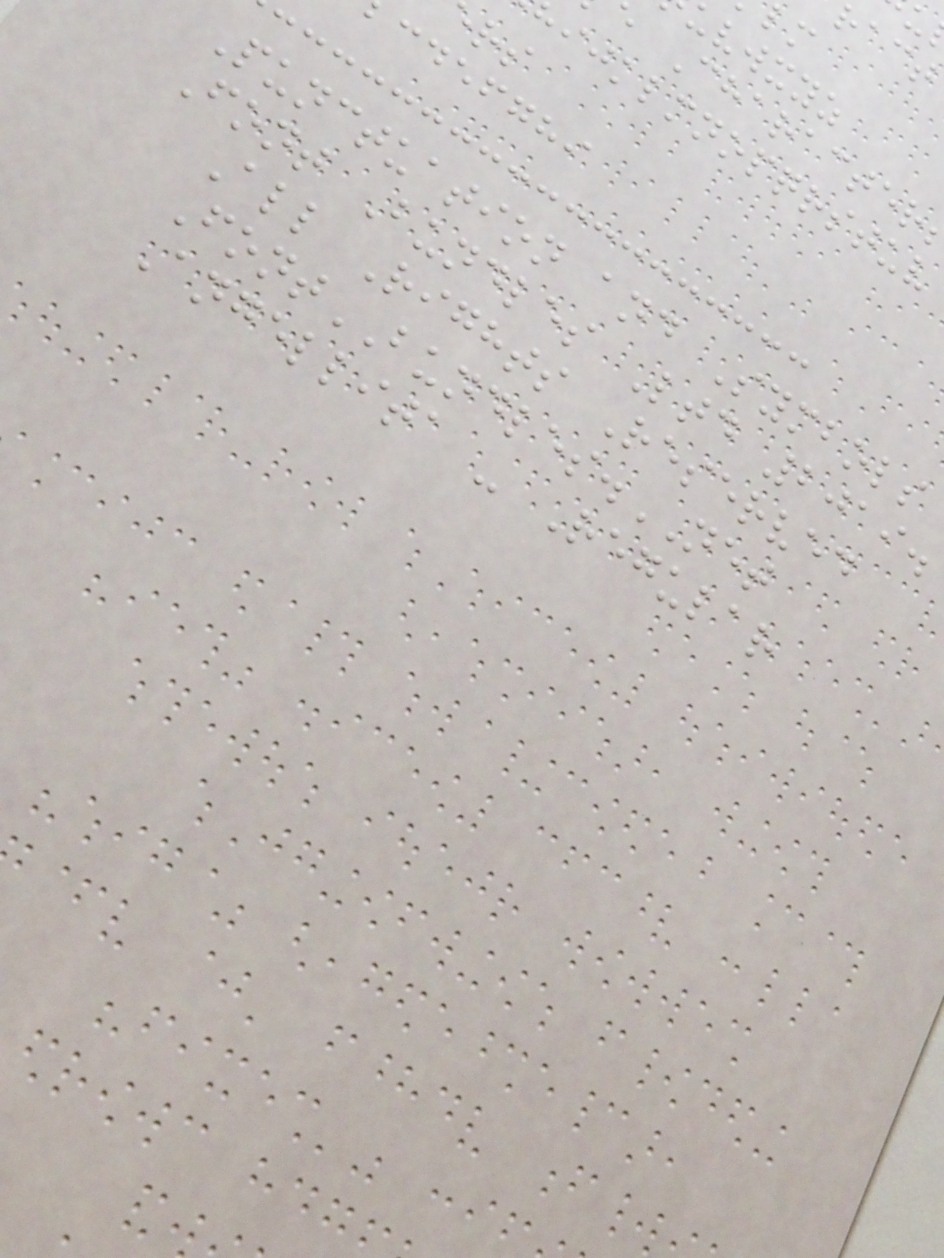uvwxyz
Character
ijklmnopqrstuv
cdefghi
Punctuation and Symbols
Font Bundles Ltd 2019.
All Rights Reserved
FontBUNDLES.NET
Angellita - Regular
